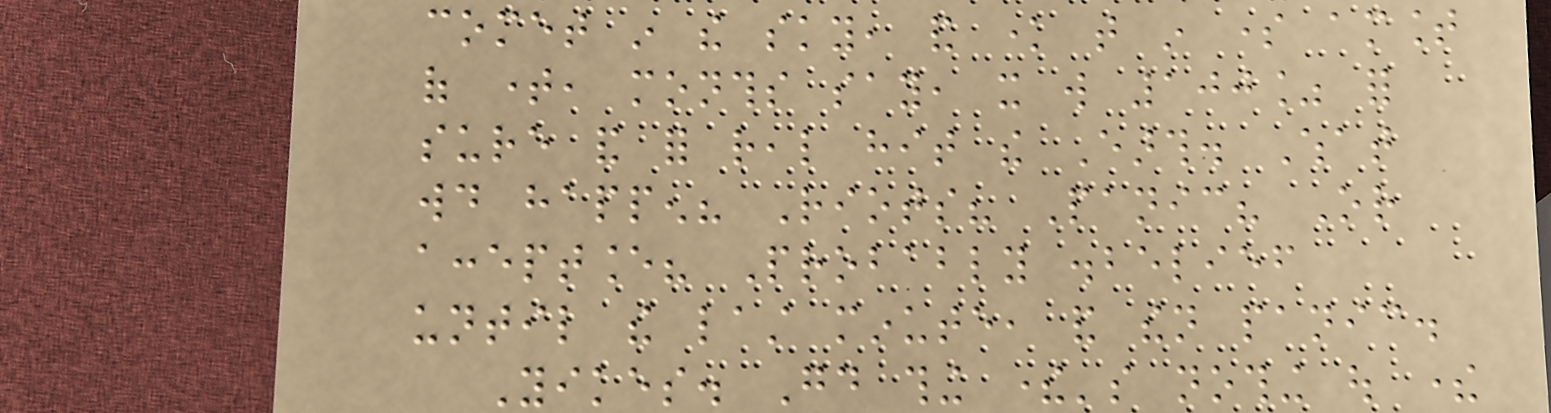comet in the sky, and know that in some amount
of time, months say, it will 100% for
sure and for real hit the Earth. What
would happen? Riots? Panic? Or
acceptance? Probably disbelief
until the last minute, and then panic.
Yikes. Good thing there's nothing out there
